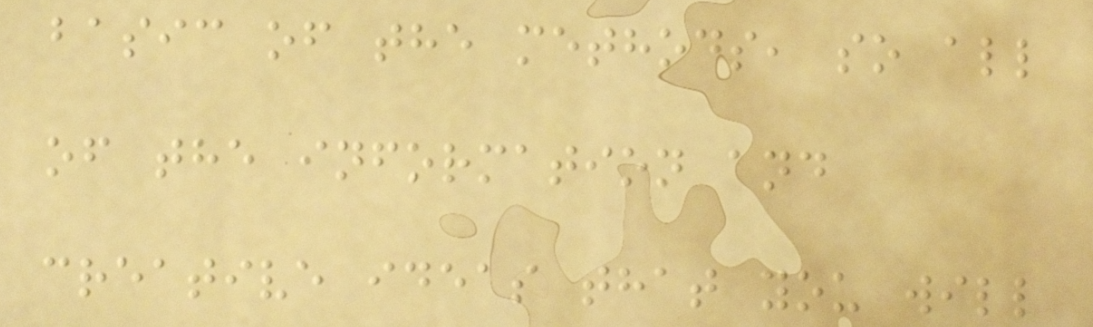basic of the methods, so all
of the information and
creative ideas that you will
